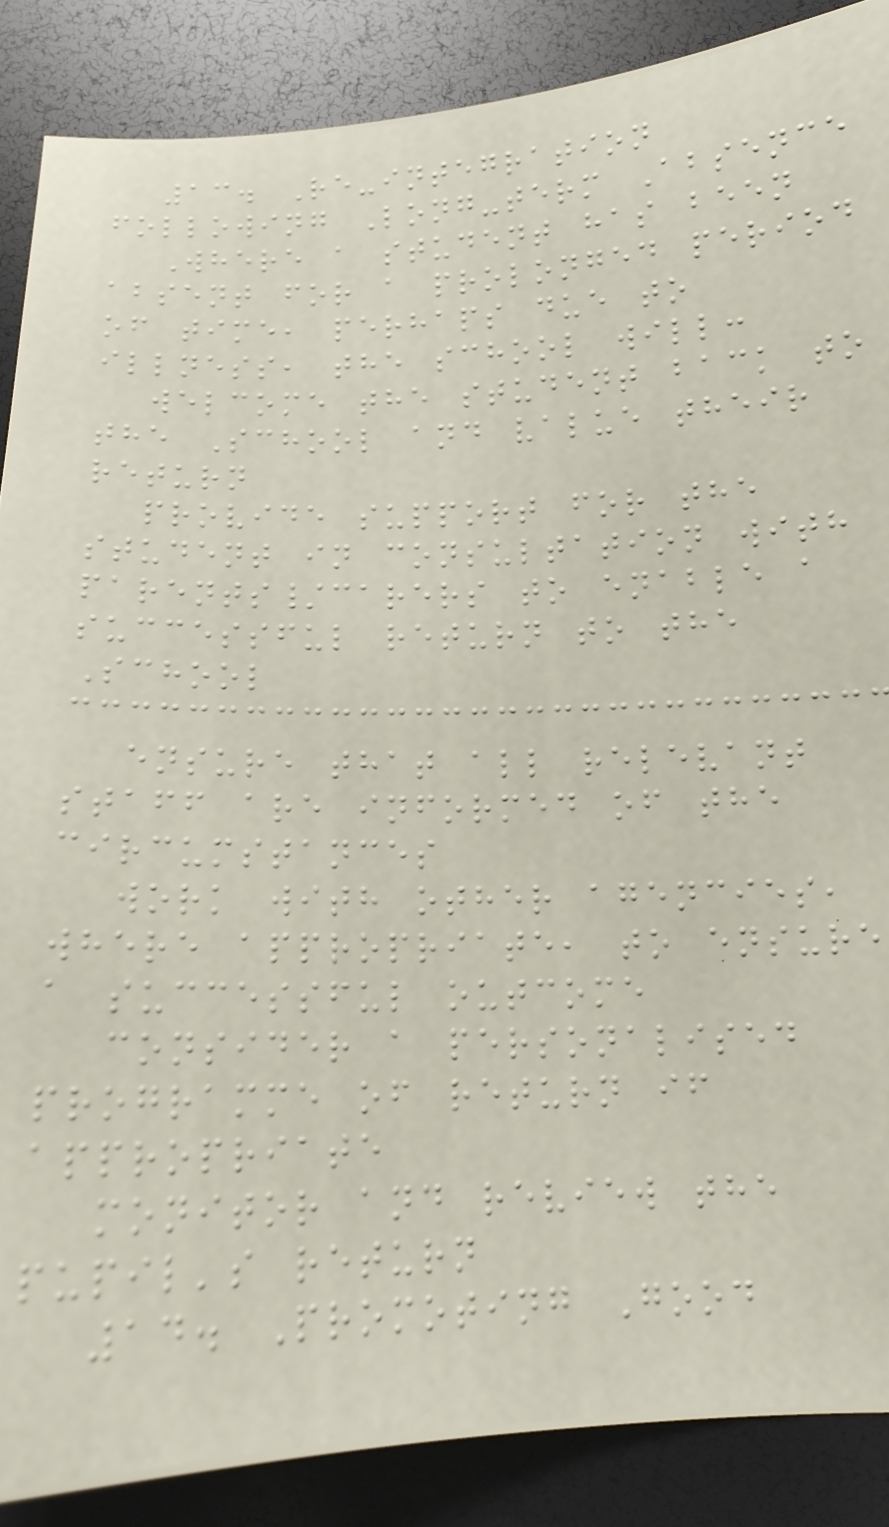13. Re-integration
following Long-term Absence
Where a student has been
absent for a prolonged period
of time, perhaps due to
illness, the school will:
welcome the student back to
the School and value their
return
provide support for the
student in consultation with
parents/carers to enable a
successful return to the
School
ensure that all relevant
staff are informed of the
circumstances
work with other agencies,
where appropriate, to ensure
a successful outcome
consider a personalised
programme of return if
appropriate
monitor and review the
pupil's return
14. Promoting Good
